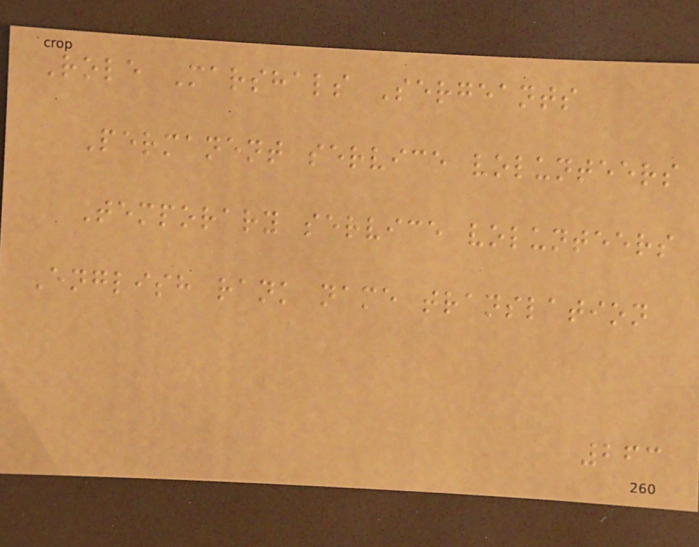Role Marshals Sergeants
Permanent service volunteers
Temporary service volunteers
English rank name translation
263
